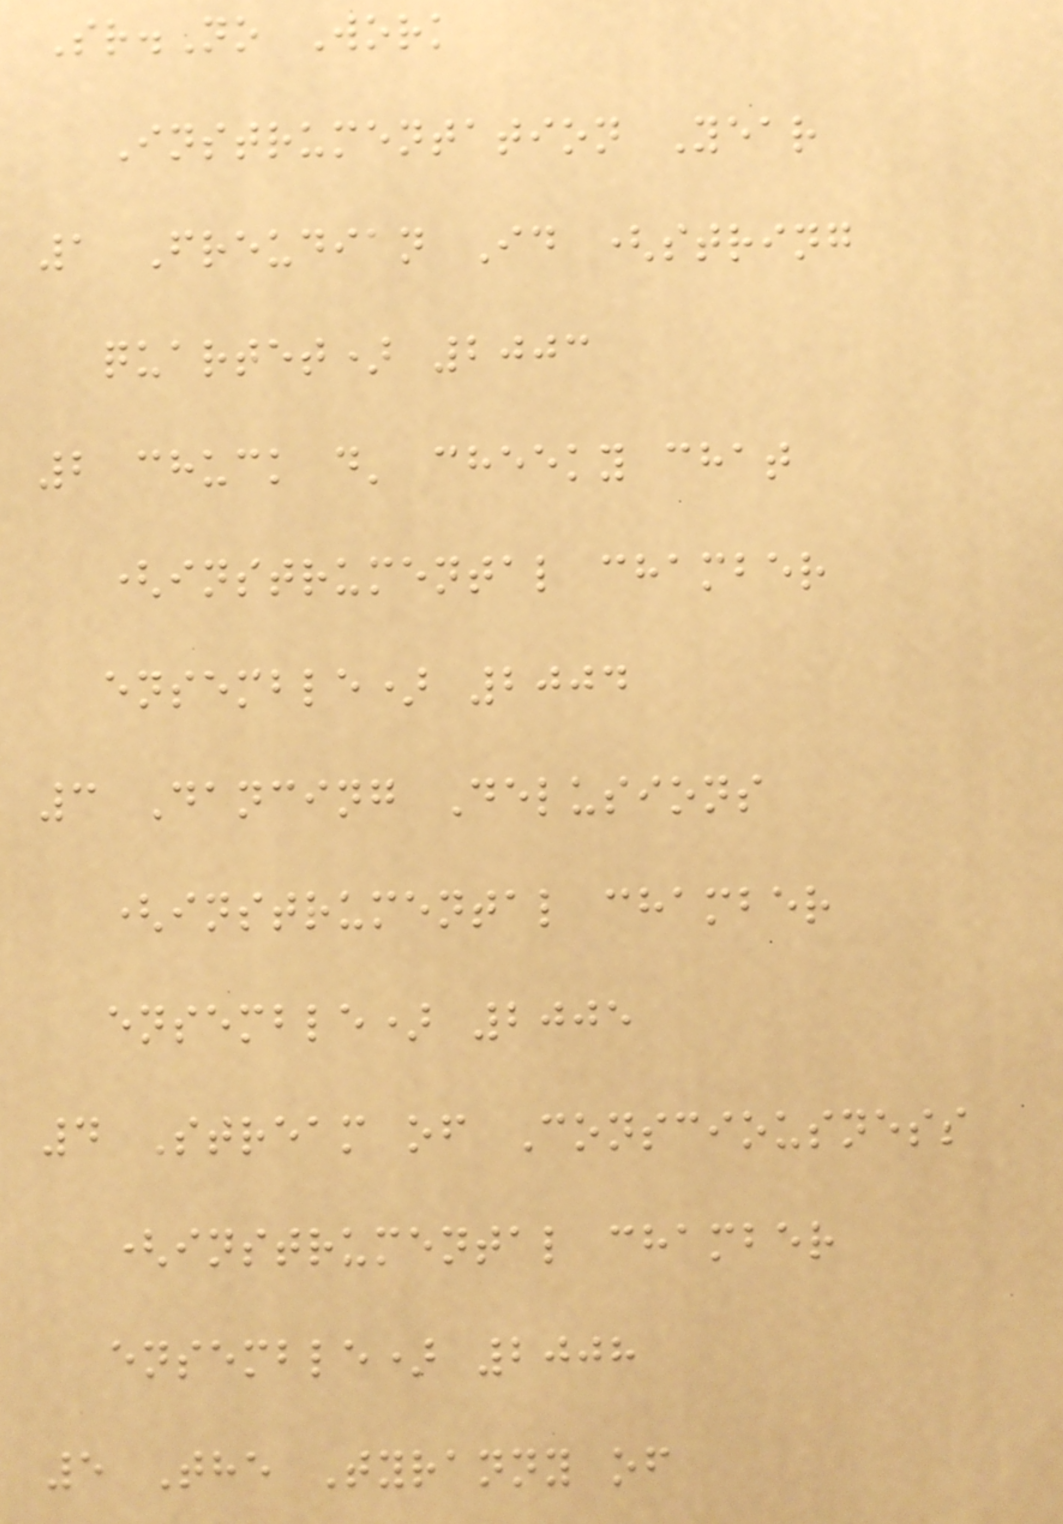Sr.No Work
Instrumentation Year
1 Freudian Id (string
quartet) 2003
2 chuck d' cheeky chat
(instrumental chamber
ensemble) 2004
3 Dancing Delusions
(instrumental chamber
ensemble) 2005
4 Stream of Consciousness
(instrumental chamber
ensemble) 2008
5 The Tyranny of
